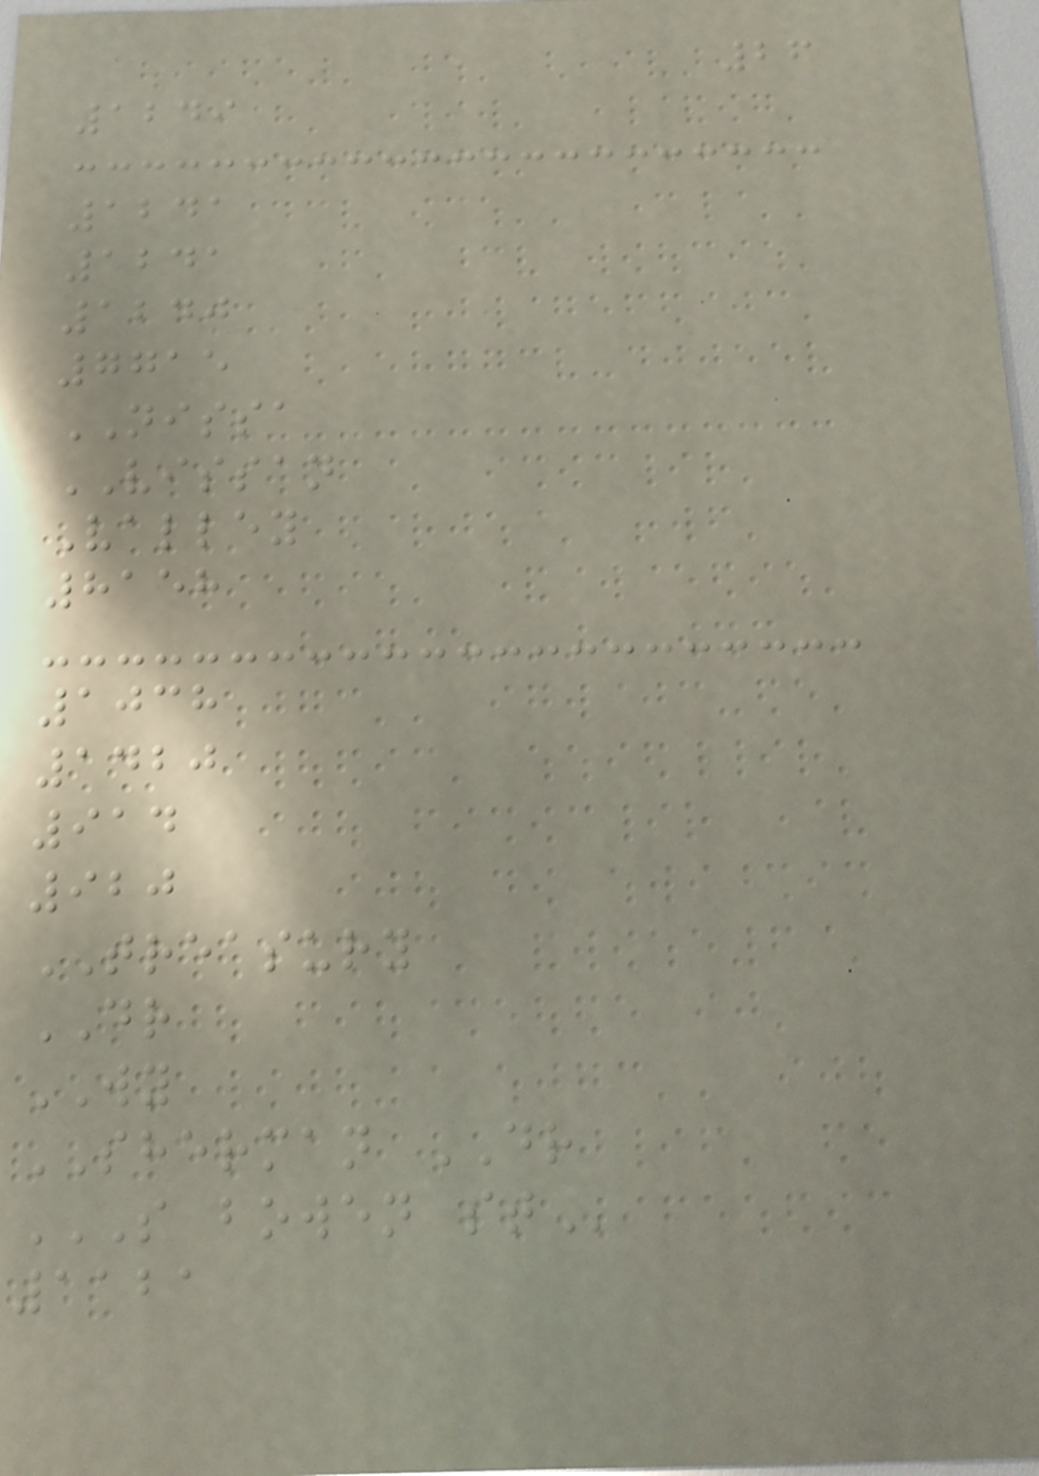26
1249
1241
1241
1240
7715
NISSA
VISSAN
Valley
8158
1038
1420
914
920
TREASURY
DR
WY
SHERMAN DR
S BOWEN ST
1121
